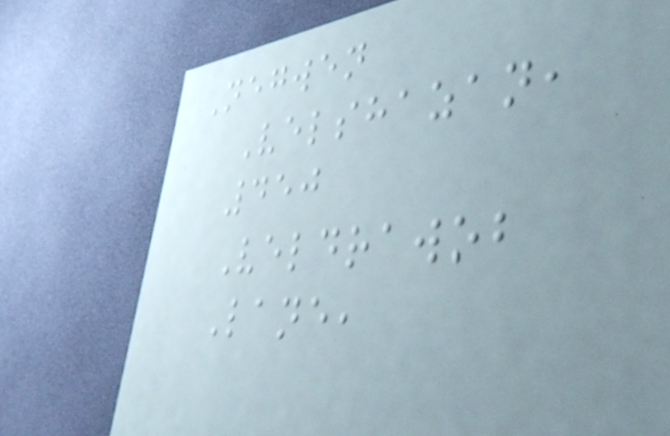Negwen
Velshazan,
450
Veldrawob
Lane,
